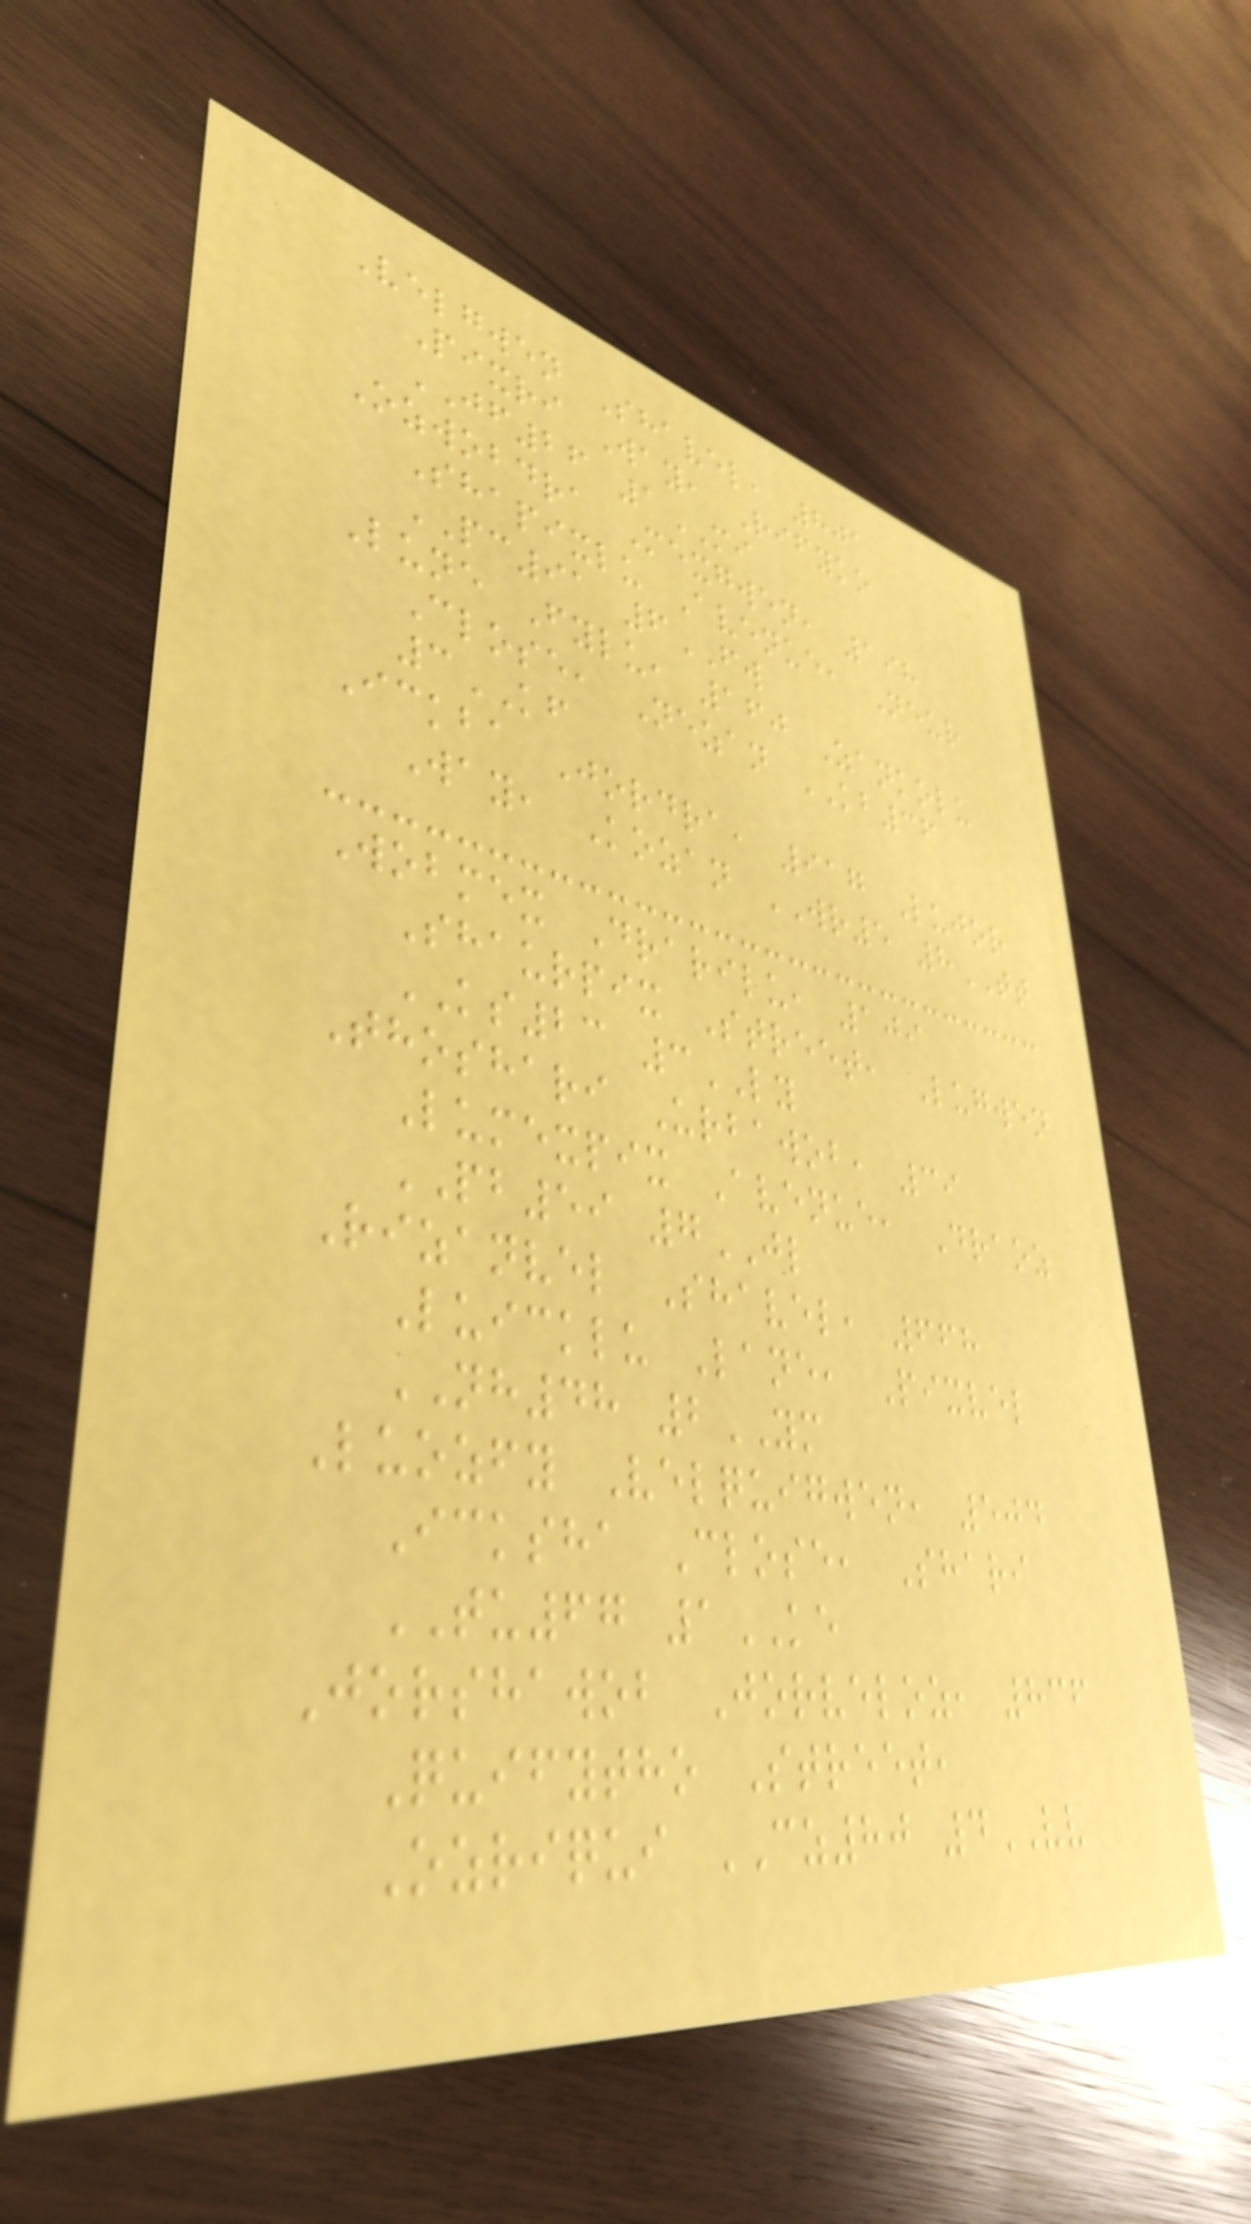Velgwen Shavel, 801
Pixri Way, Rifyko
JF26 1MI
Ozwobdra Mexgwen, 198
Shapixlu Avenue, Neur
PC91 6FW
Lune Fylu, 160 Zankolu
Close, Nezan KB36
3KF
Ickba Jordra, 917 Lujor
Way, Kozan WR5 8TT
Wobmex Drarilu, 109
Shaurpix Street, Lugwen
KS23 3LY
Thoshari Urbawob, 39
Lumexpix Avenue, Draoz
PB59 7JL
Rizanvel Shavel, 668
Luicklu Lane, Pixvel
NH48 2YM
Luozfy Velquigwen, 504
Icksha Close, Shari
TU67 1KE
Jorshawob Jorveloz, 836
Quifytho Street,
Ozriqui CZ80 4VV
